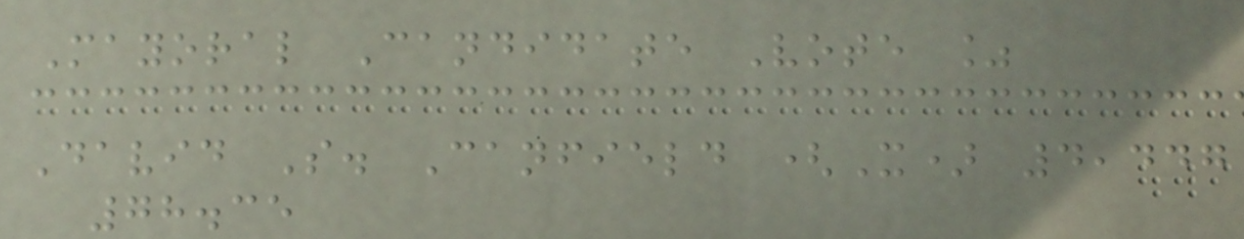Mayoral Candidate Vote %
David S. Canfield (X) 4,447
78.35
